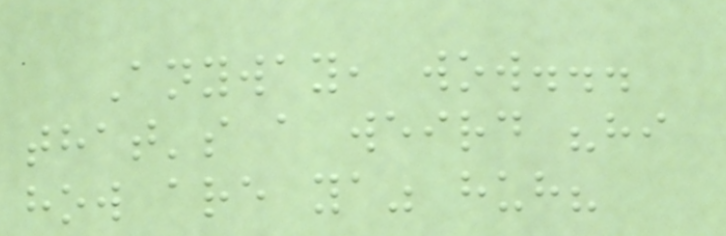Anyway, wow...
that's a weird "hi
how are ya" huh?
